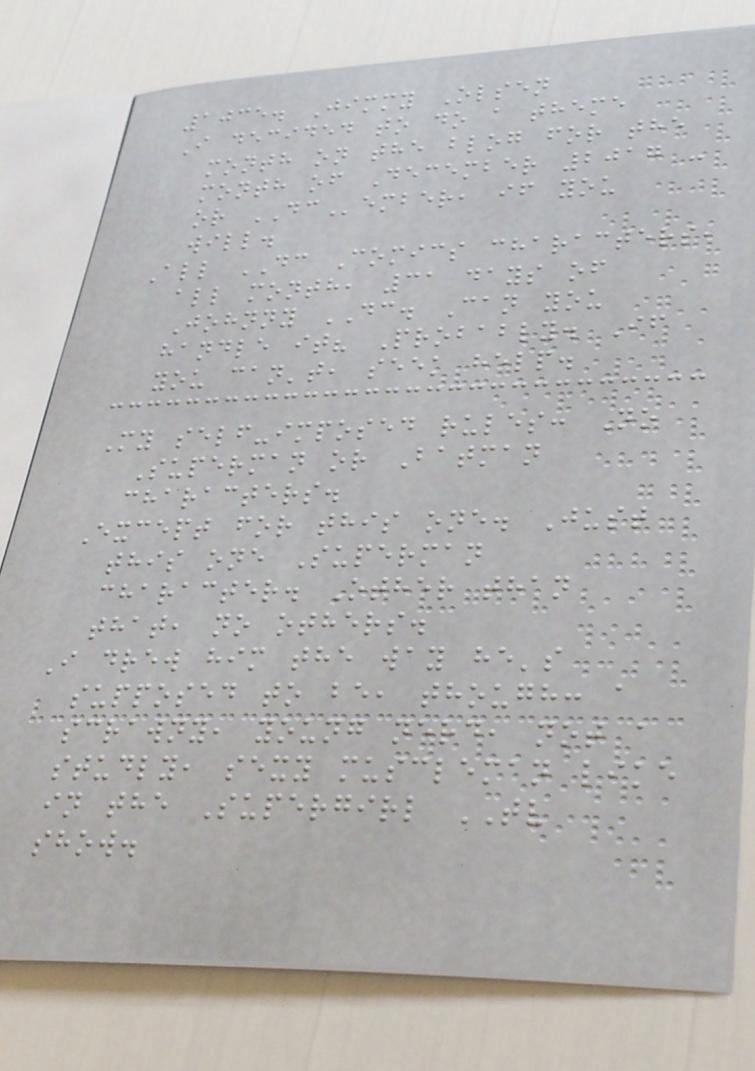1035. Jimmy Olsen
I decided to do a theme
month on the blog for the
month of December 2017 -
or DCember, if you
will.
All DC Comics characters,
all month, 31 days of
Johnny DC. Can you
handle it? Probably. If
you can't, seek help.
My self-imposed rules: No
Superman or Batman
characters.
Except for this one. Just
this one Superman
character. Other than
that, no others.
I drew him the way he's
supposed to be, though: a
scrawny, young nerd, not a
studly, sexy muscleman like
in the Supergirl TV
show.
